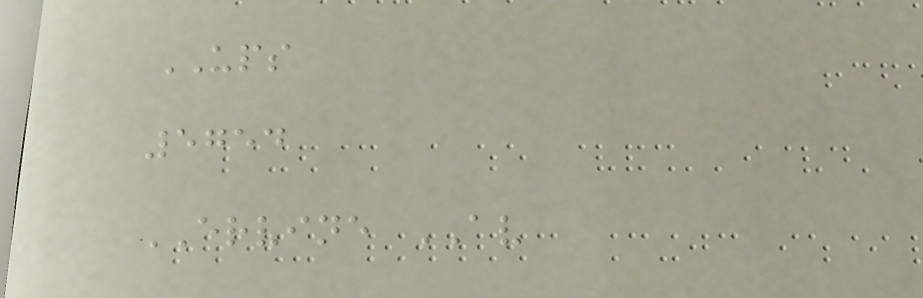UPS
5754
ERVINE AV
